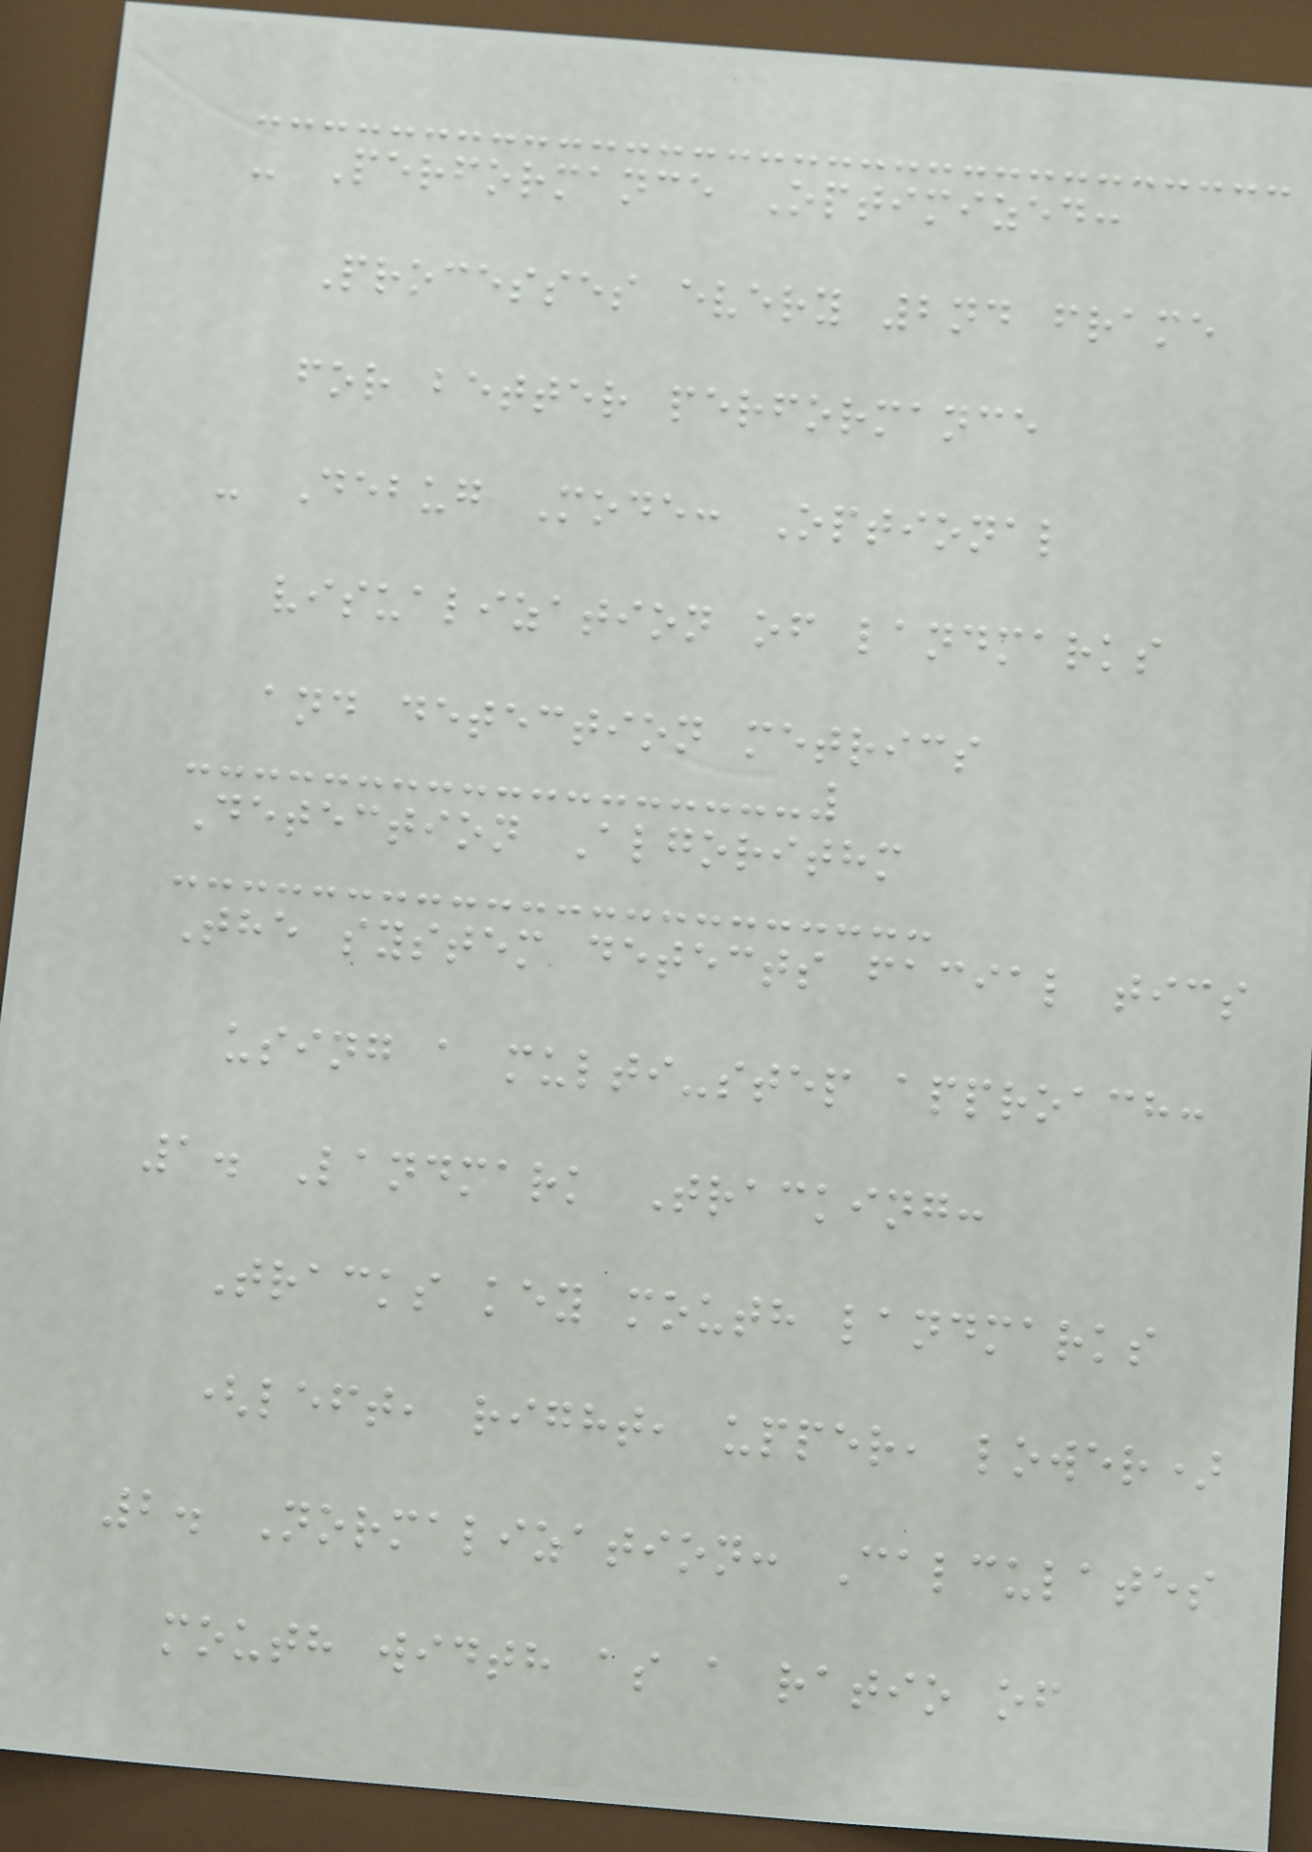- Performance Optimized:
Processes every 2nd frame
for better performance
- Debug Mode: Optional
visualization of landmarks
and detection metrics
Detection Algorithm
The system detects facial tics
using a multi-step approach:
1. Landmark Tracking:
Tracks key mouth landmarks
(left, right, upper, lower)
2. Normalization: Calculates
mouth width as a ratio of
